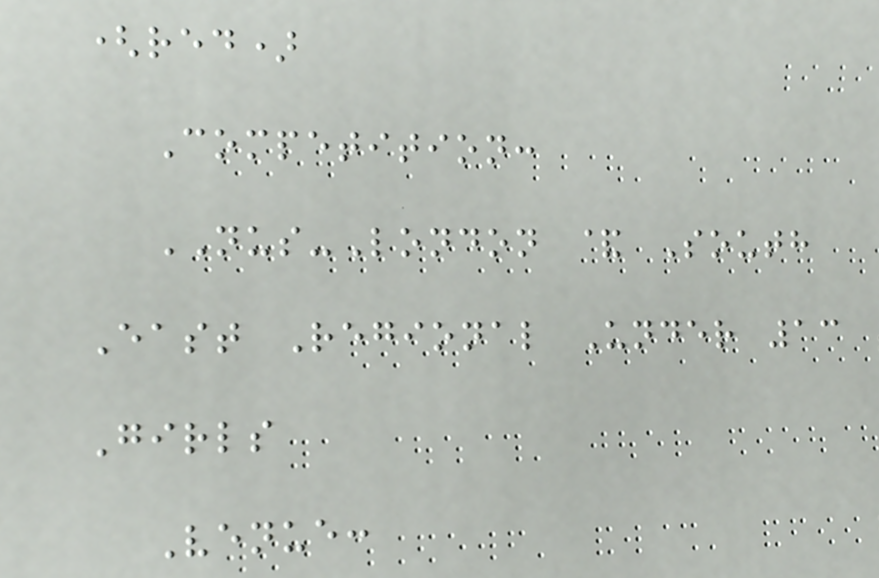(red)
Competition:
NUS-London & South
East Regional Under 13
Girls
Venue:
